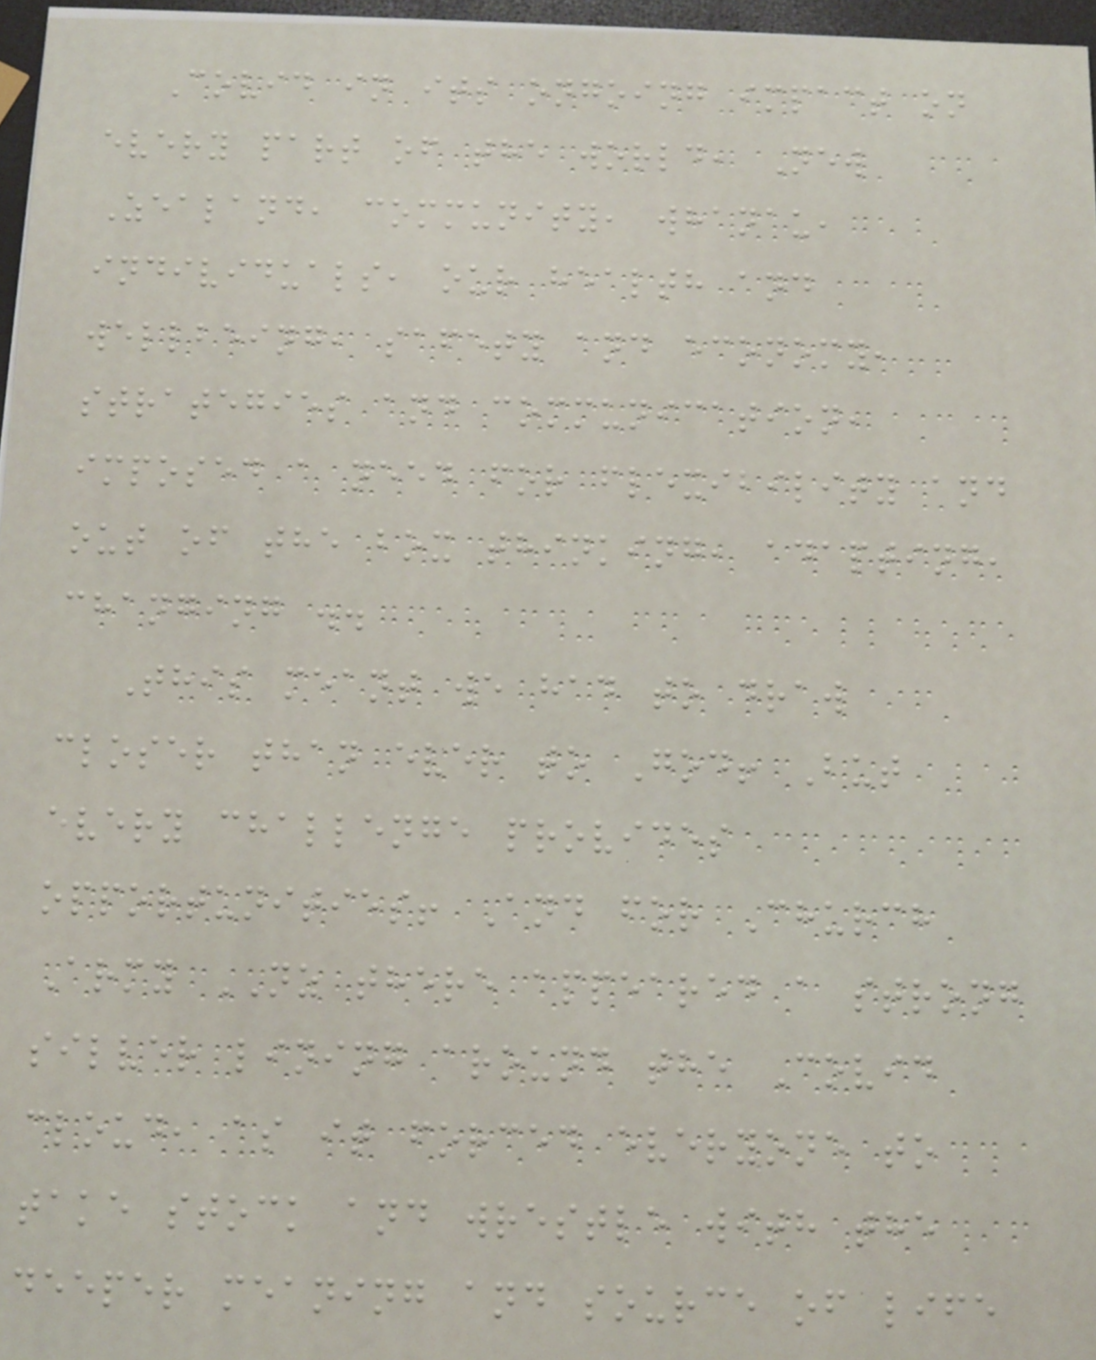Covid in its ongoing impact on
every part of the world, New
Zealand, community, whanau,
individuals, our health and
wellbeing, safety and economy,
strategies and communication,
imposed a need for flexibility and
out of the box thinking, adapting,
changing ..
This meant we had to draw
closer than ever to God! But
every challenge provides
opportunities! And for Church
Army NZ there appeared a strong
silver lining around the Covid
cloud, as it forced everyone to
take stock and wrestle with the
deeper meaning and source of life
